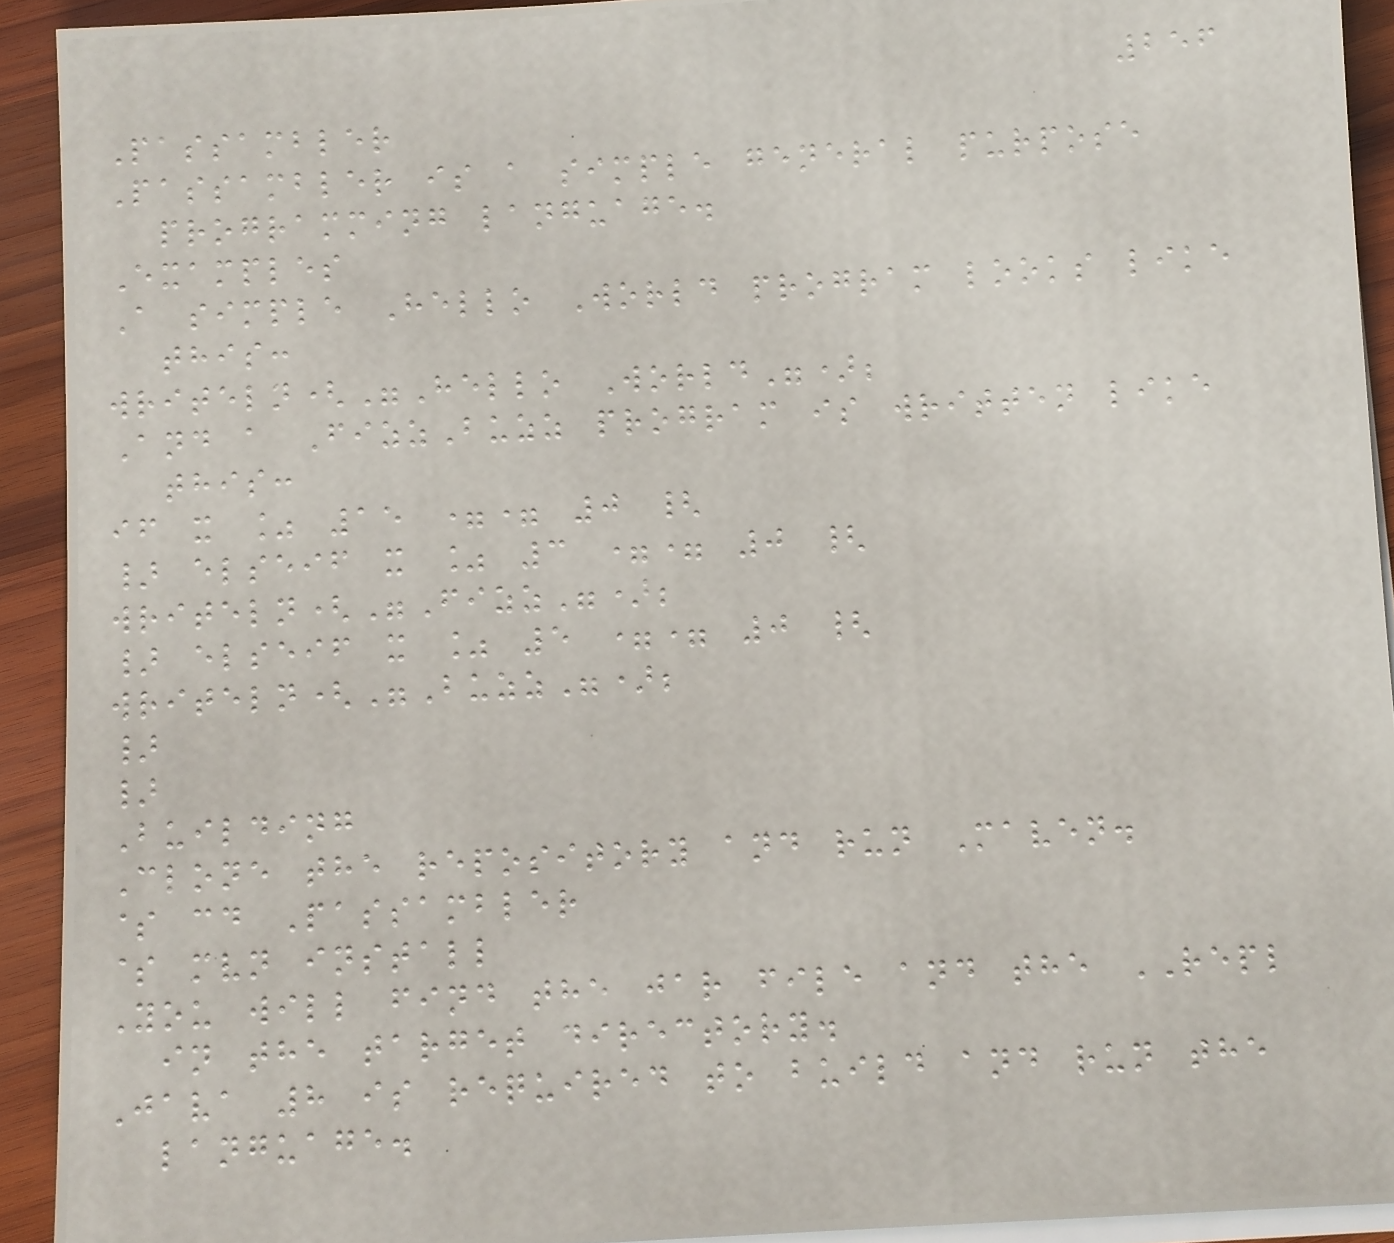256
Passambler
Passambler is a simple general purpose
programming language.
Examples
A simple Hello World program looks like
this:
writeln("Hello World");
And a FizzBuzz program is written like
this:
if x % 15 == 0 {
} elseif x % 3 == 0 {
writeln("Fizz");
} elseif x % 5 == 0 {
writeln("Buzz");
}
}
Building
Clone the repository and run Maven.
$ cd Passambler
$ mvn install
You will find the jar file and the REPL
in the target directory.
Java 8 is required to build and run the
language.
